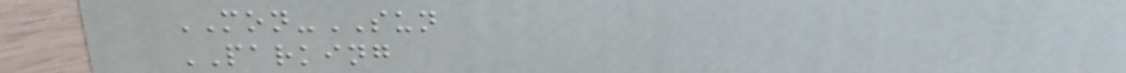MON-SUN
PARKING
